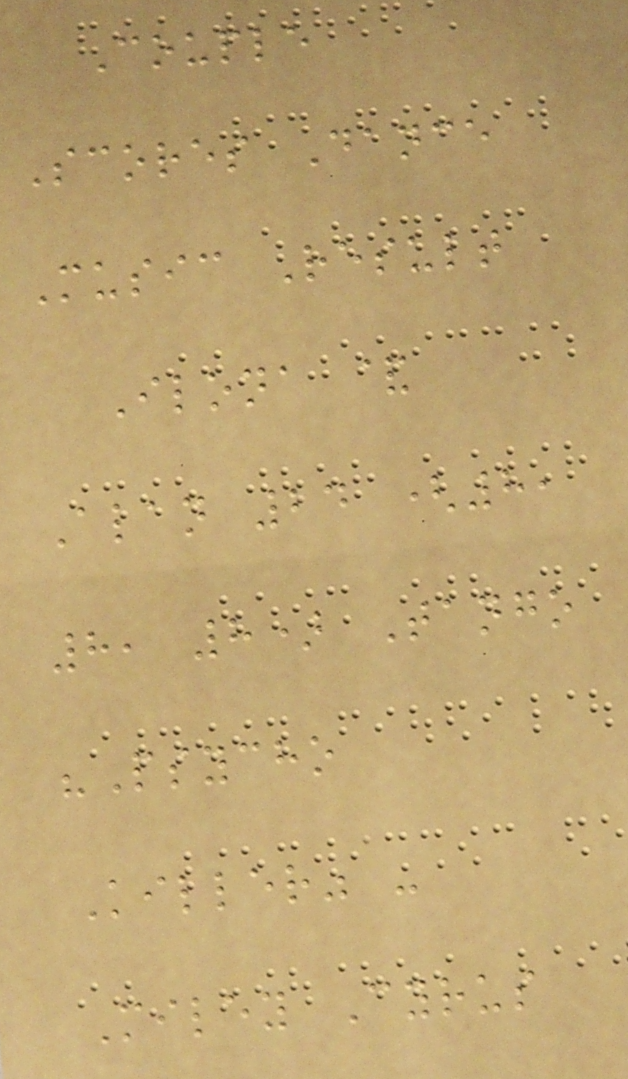Couple
Scores Dance
Music Result
Ilona &
Alan 24 (8,
8, 8) Tango
"Psycho
Killer" -
Miley Cyrus
